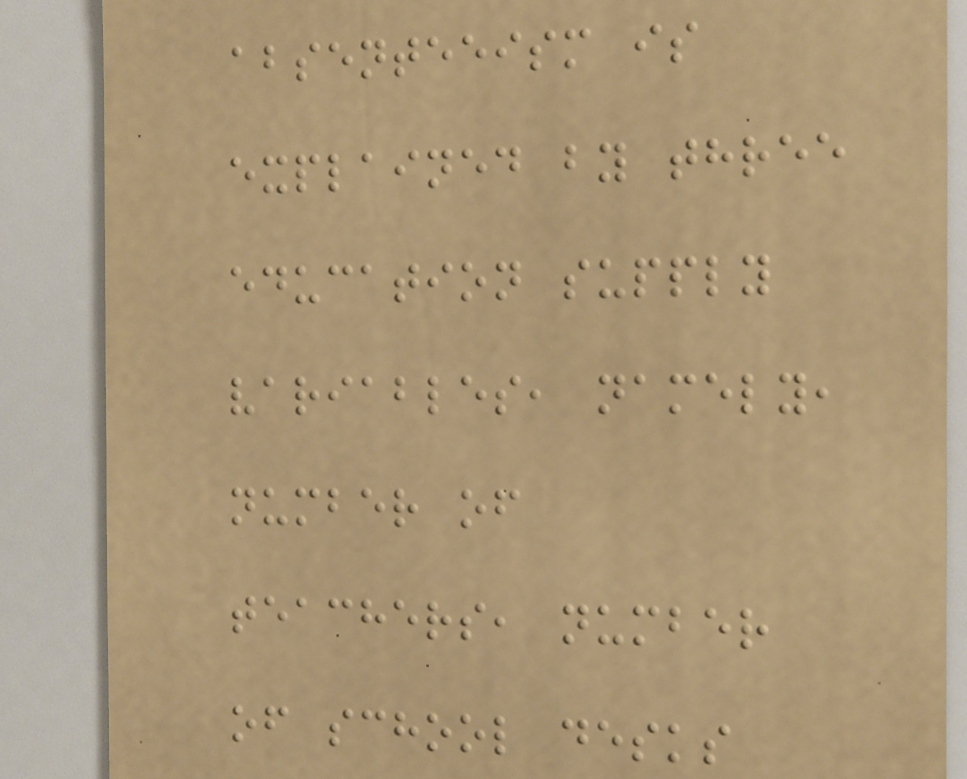absenteeism is
explained by three
education supply
variables, namely,
number of
teachers, number
of school desks
